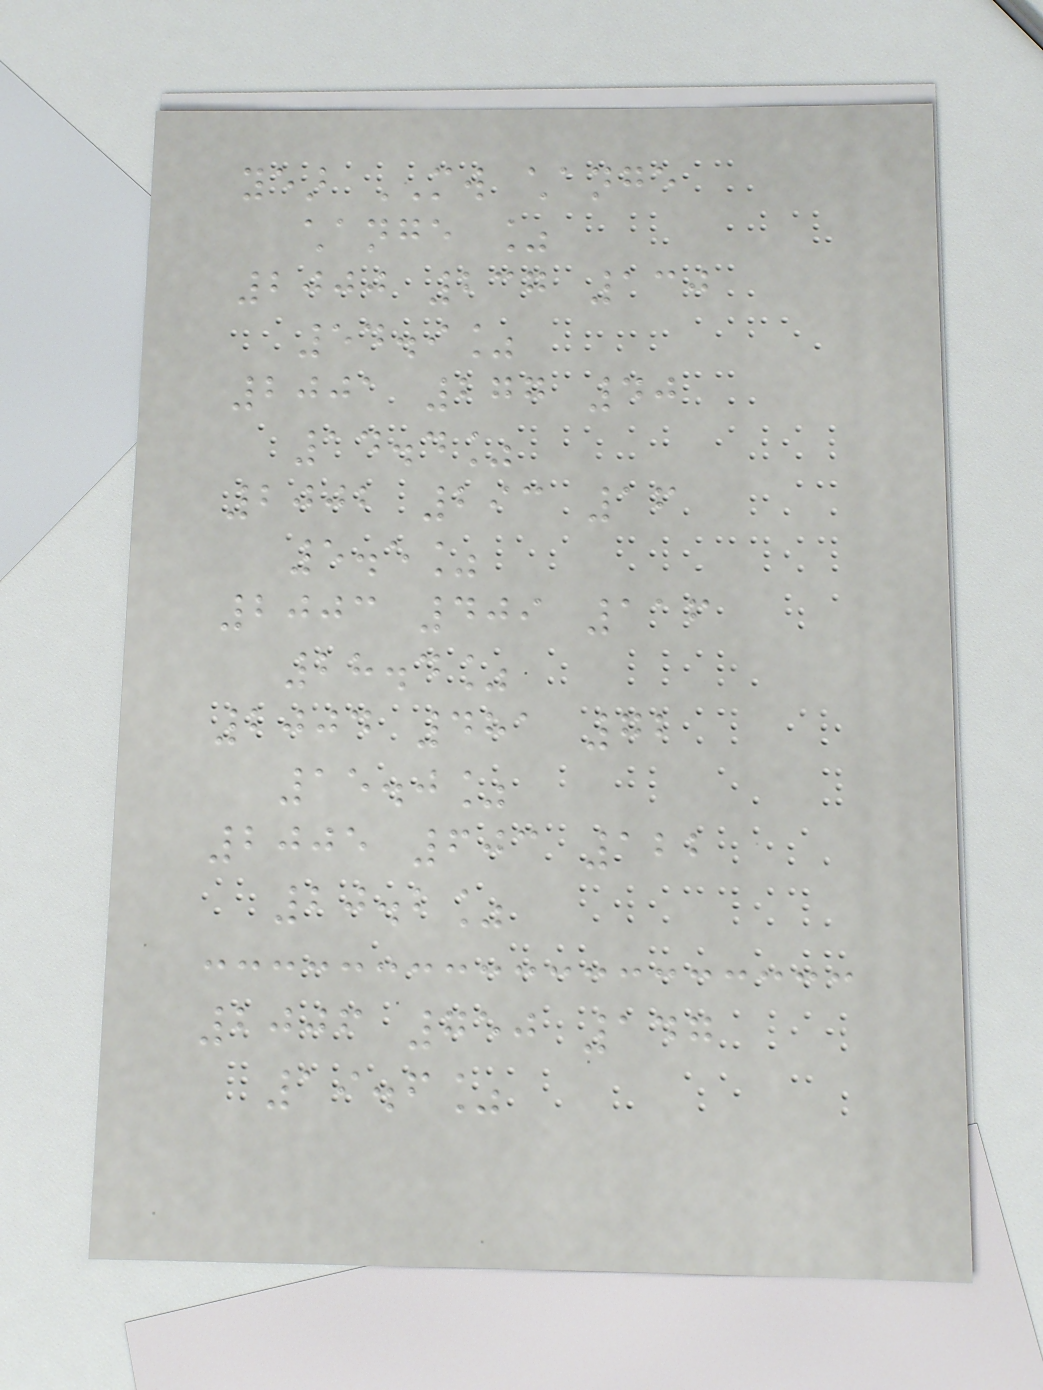year MW change
change %
2000 237 130
54.9%
2001 277 40
14.4%
2002 293 16
5.5%
2003 409 116
28.4%
2004 481 72
15.0%
2005 603 122
20.2%
2006 750 147
19.6%
